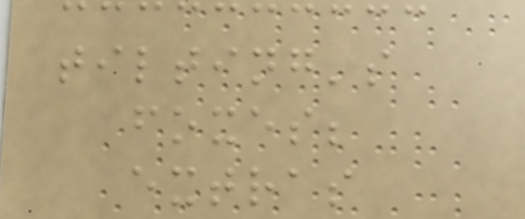tilting's
foxes;
extras
